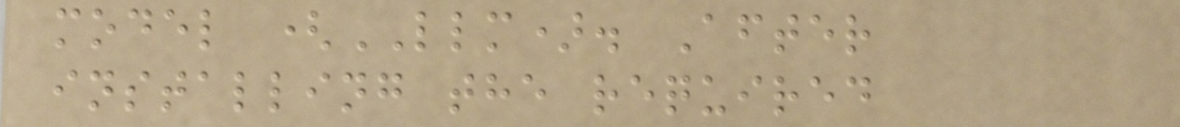model (LLM). After
installing the required
